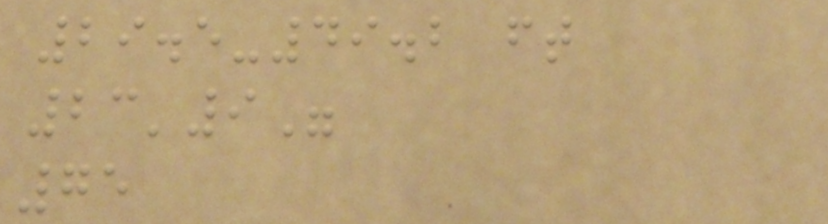29.5-49.2 ft
23'9"
75
